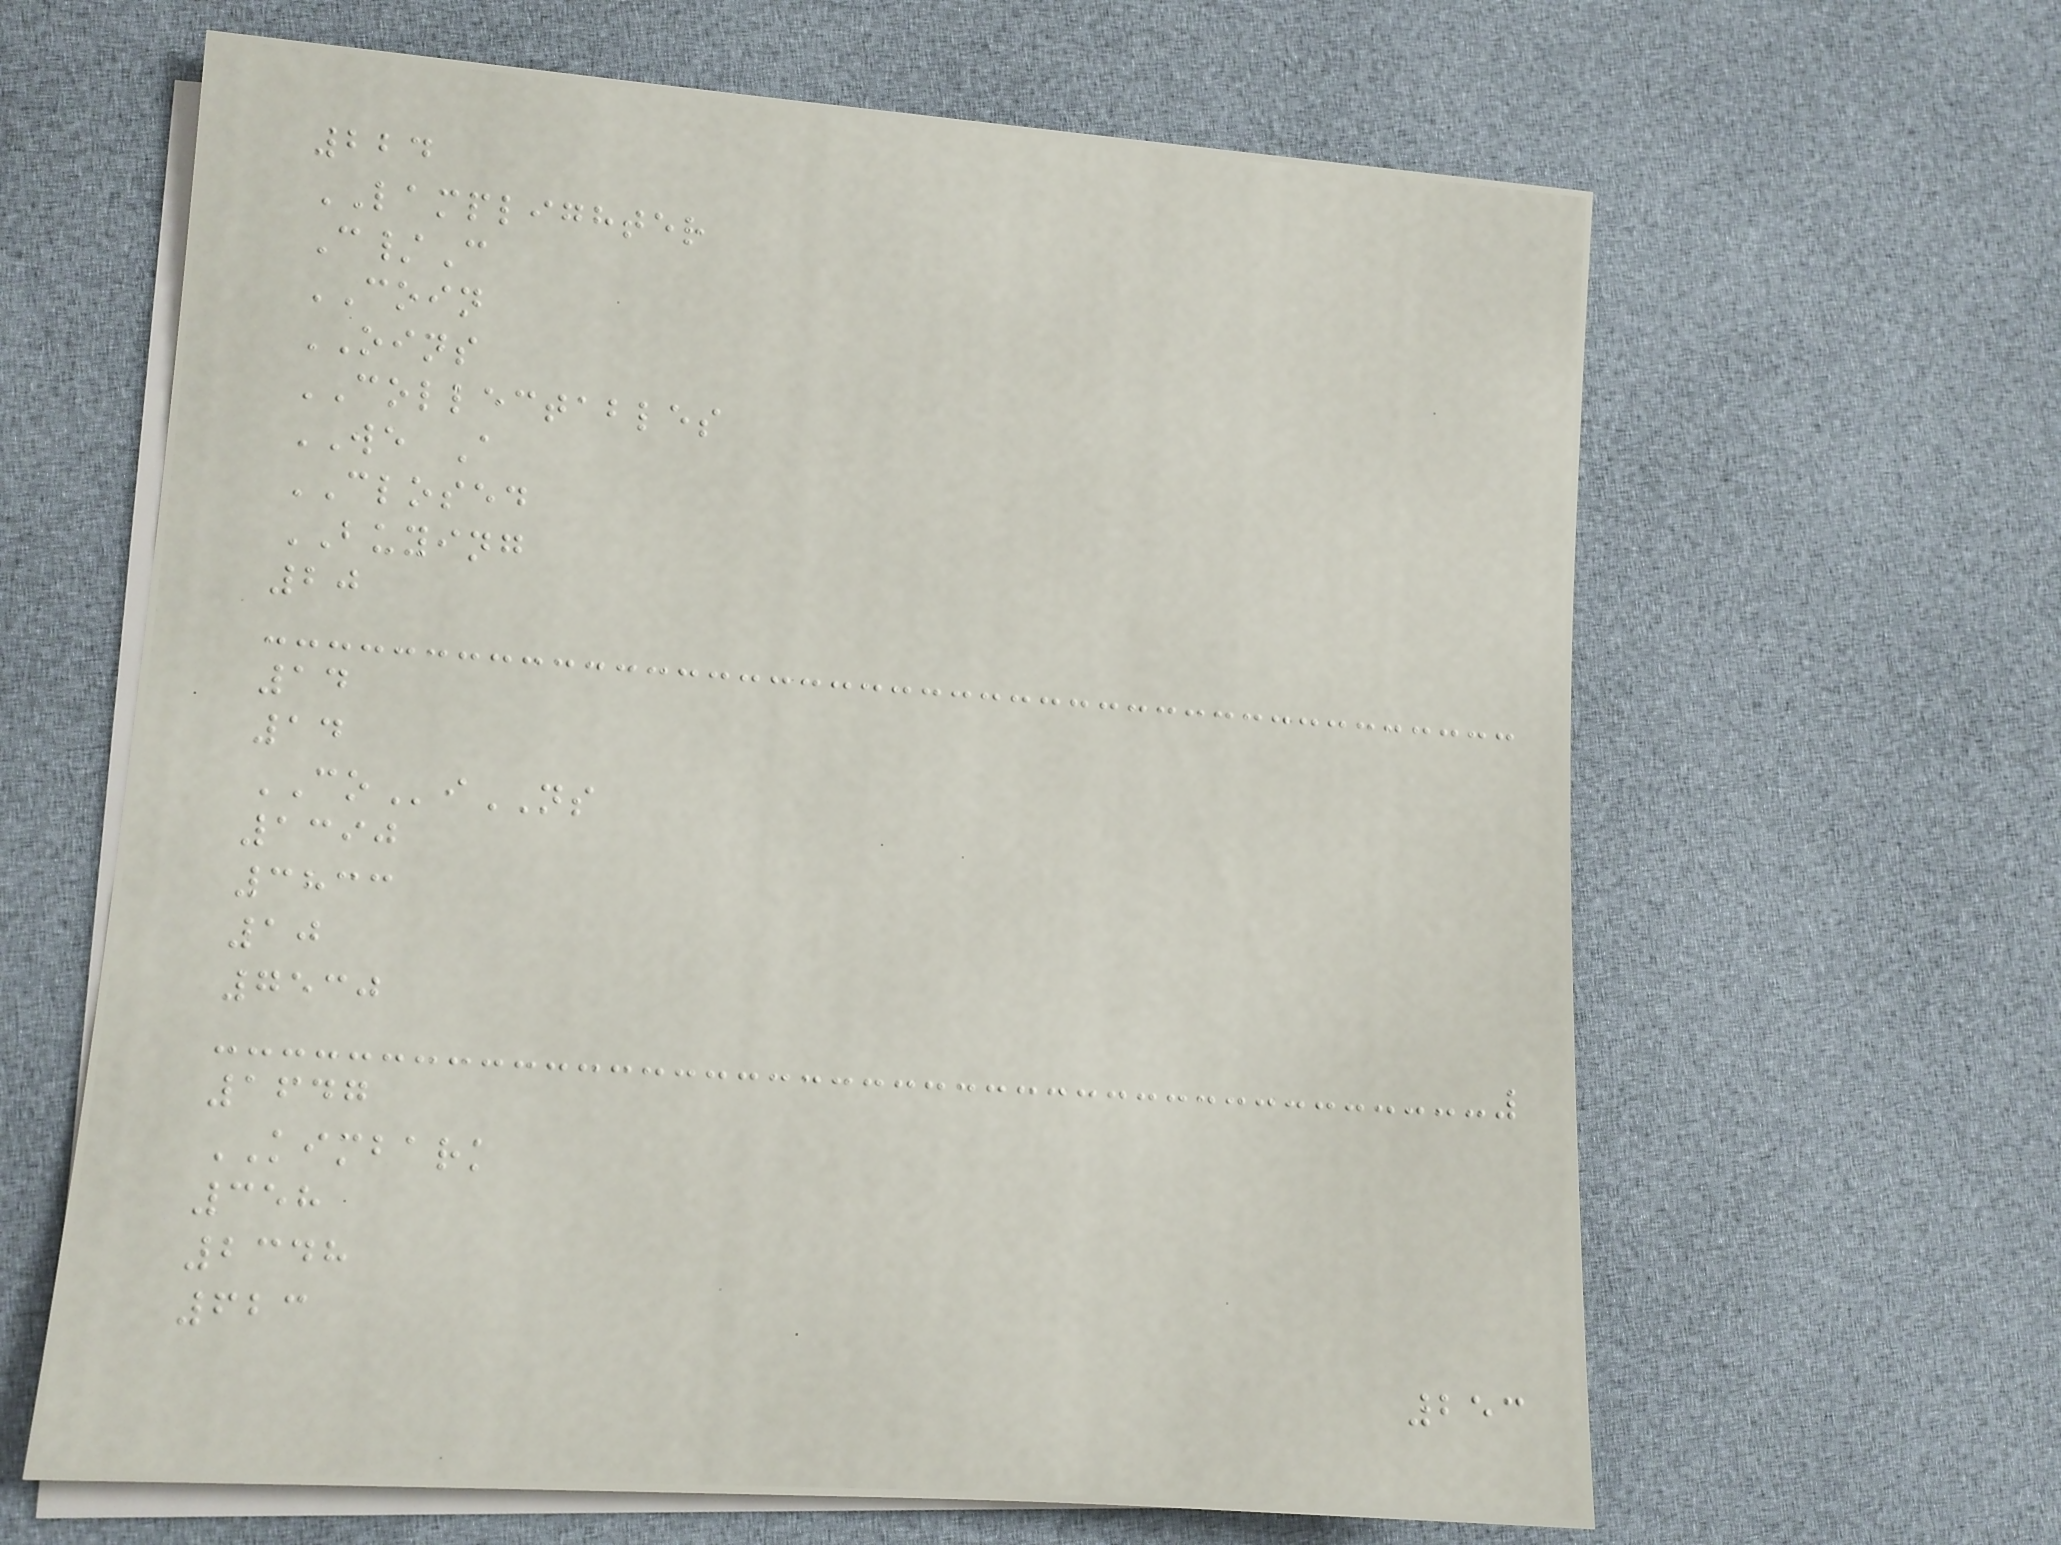224
LAMPLIGHTER
C/C
COIN
OINS
COLLECTABLES
WE A
CLOSED
BUYING
20
14
14
COiNS
1390
3833
10
7530
1647
KIMBARK
358
2348
623
253
